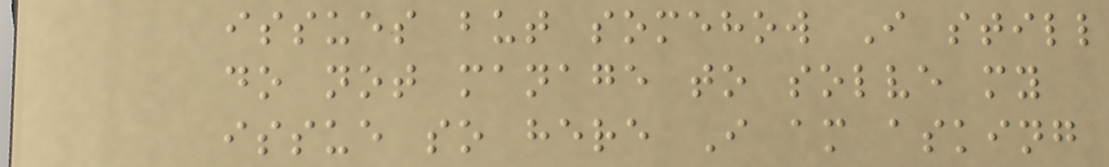issues but somehow I still
do not manage to solve my
issue so here I am asking
